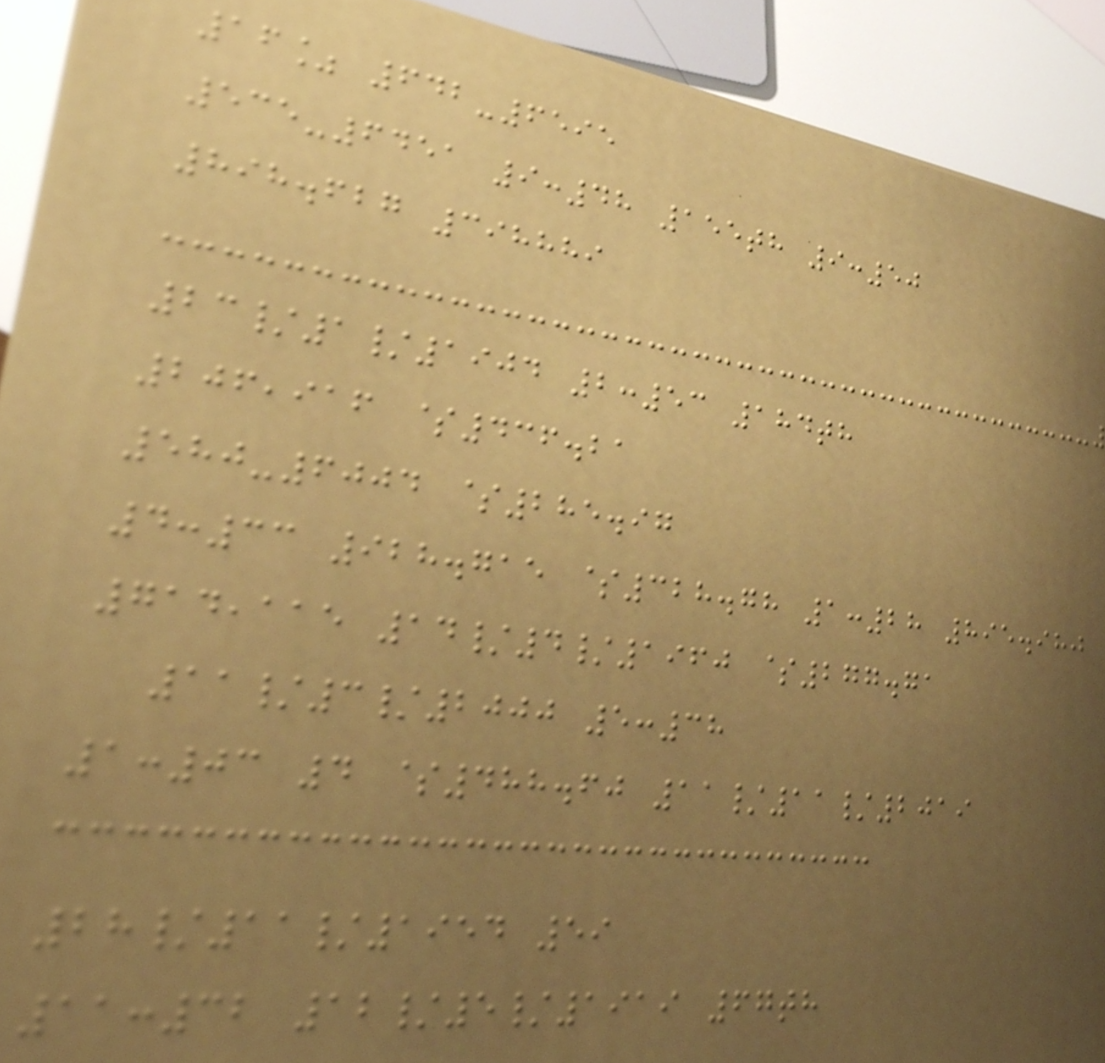16% 642-6595
535-6451 9:48 155th 9:50
898.627 398889
23/1/1904 2:53 184th
206,916 $436.21
580-6004 $285.97
4:33 928.715 $328.78 1:28 895.980
714,115 14/4/1960 $277.71
11/3/2000 5:38
1:03 4 $488.60 11/11/2019
28/11/1954 59
11:32 12/5/1919 67th
